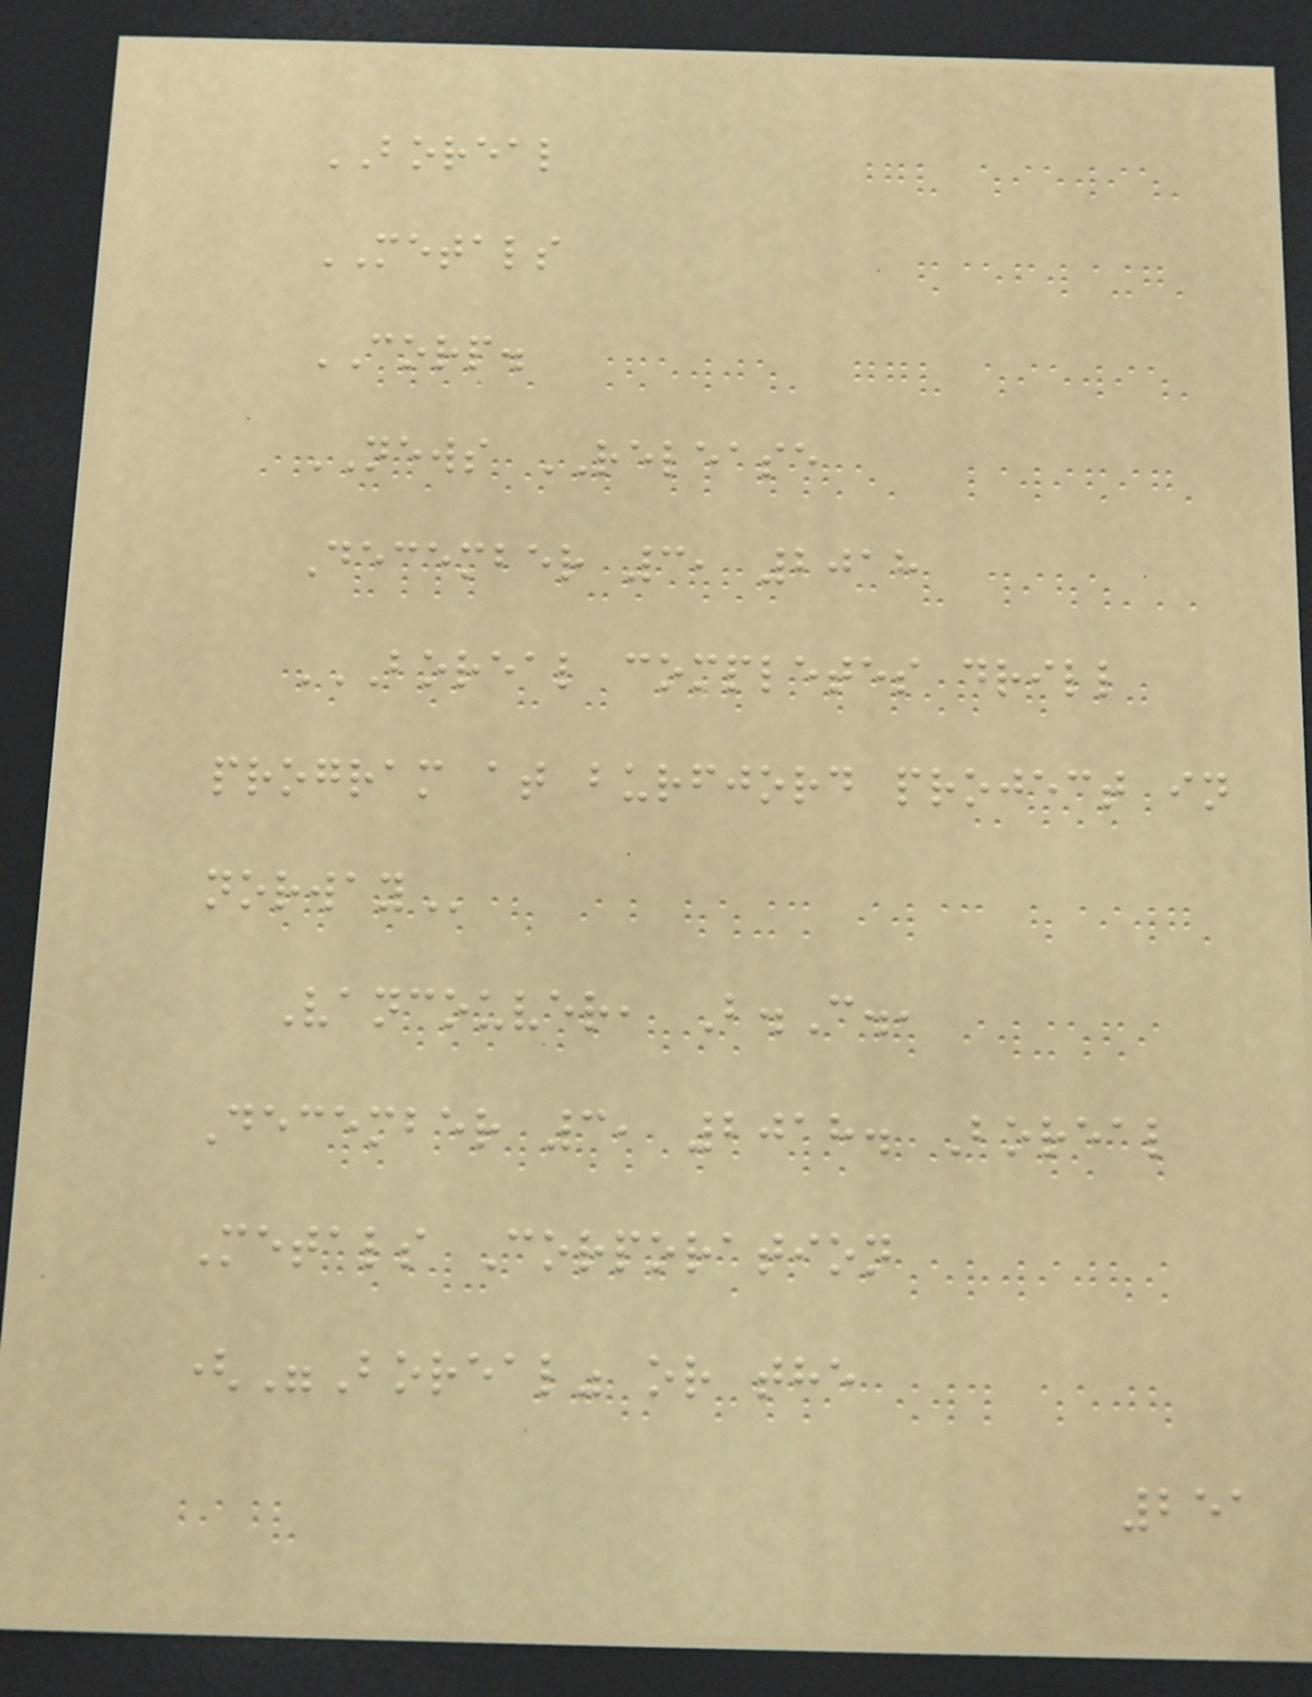BOREAL
METALS
CORP.
NEWS RELEASE
December 3, 2018
BOREAL COMPLETES DRILL
PROGRAM AT BURFJORD PROJECT IN
NORWAY
Vancouver, B.C.,
December 3, 2018. Boreal
Metals Corporation
("Boreal" or the
251
